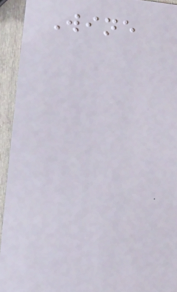Wine
